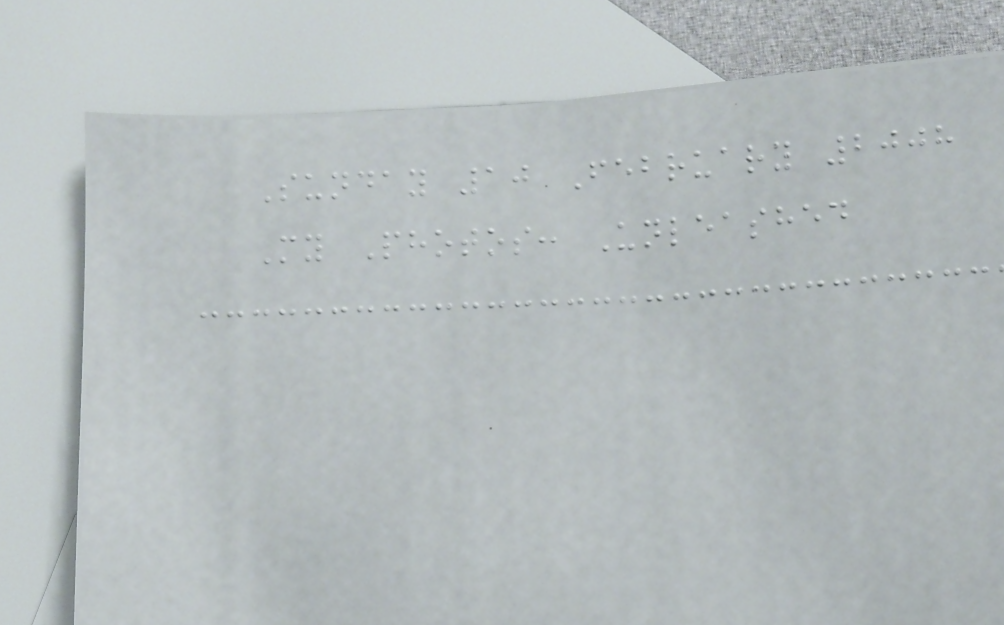Sunday 10 February 2008
My Photos: Unleashed
